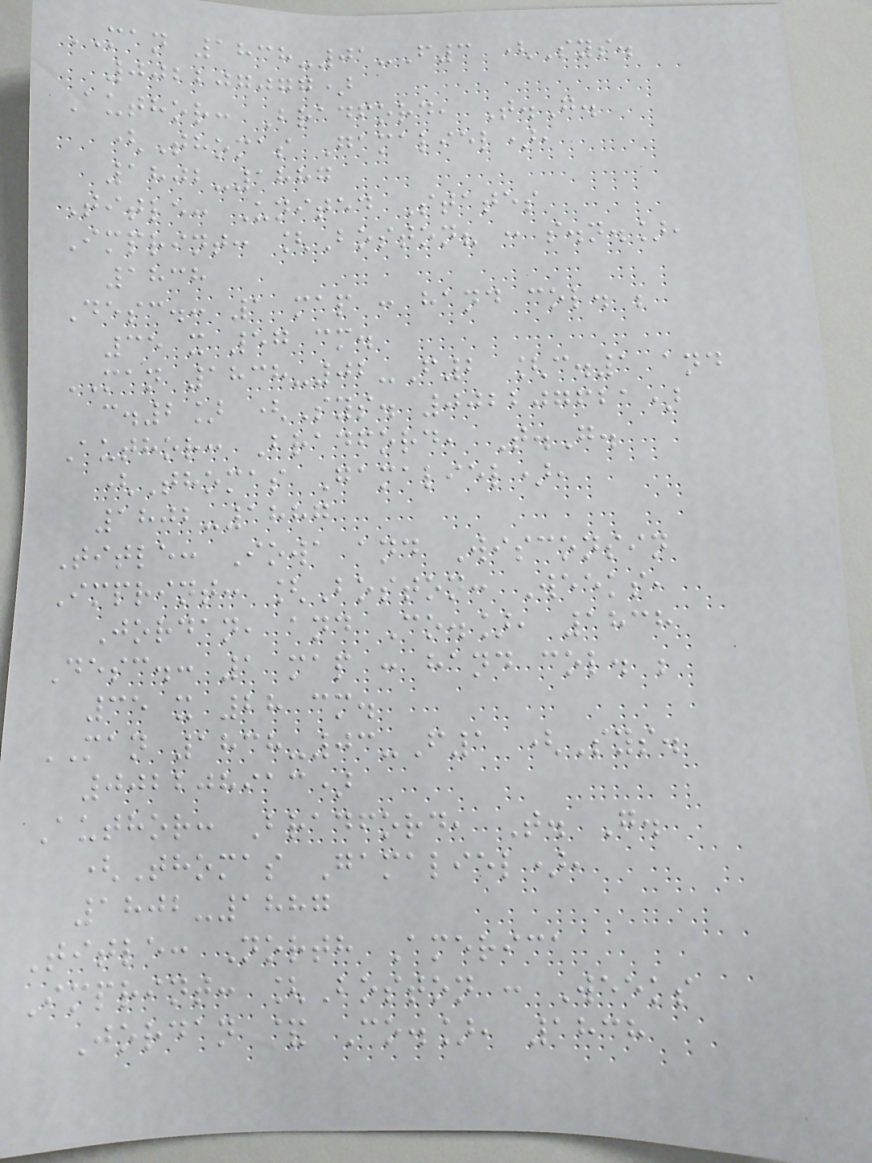MAN 1838-01-F3 (Sys.
002207077)
Author: Bradford, T.G.
(Thomas Gamaliel),
1802-1887
Title: United States
Imprint: [Boston? : s.n.],
1838
Desc.: 1 map : hand col. ;
35 x 57 cm.
MAN 1838-02-F2 [c.1 and
c.2] (Sys. 002207621)
Author: Bradford, T.G.
(Thomas Gamaliel),
1802-1887
Title: Iowa and Wisconsin
Imprint: [Boston: Weeks,
Jordan, and Co.], 1838
Desc.: 1 map : hand col. ;
35 x 28 cm.
MAN 1838-03-F1 (Sys.
002208913)
Author: Bradford, T. G.
(Thomas Gamaliel),
1802-1887
Title: North America
Imprint: [Boston : Weeks
Jordan & Co.], 1838
